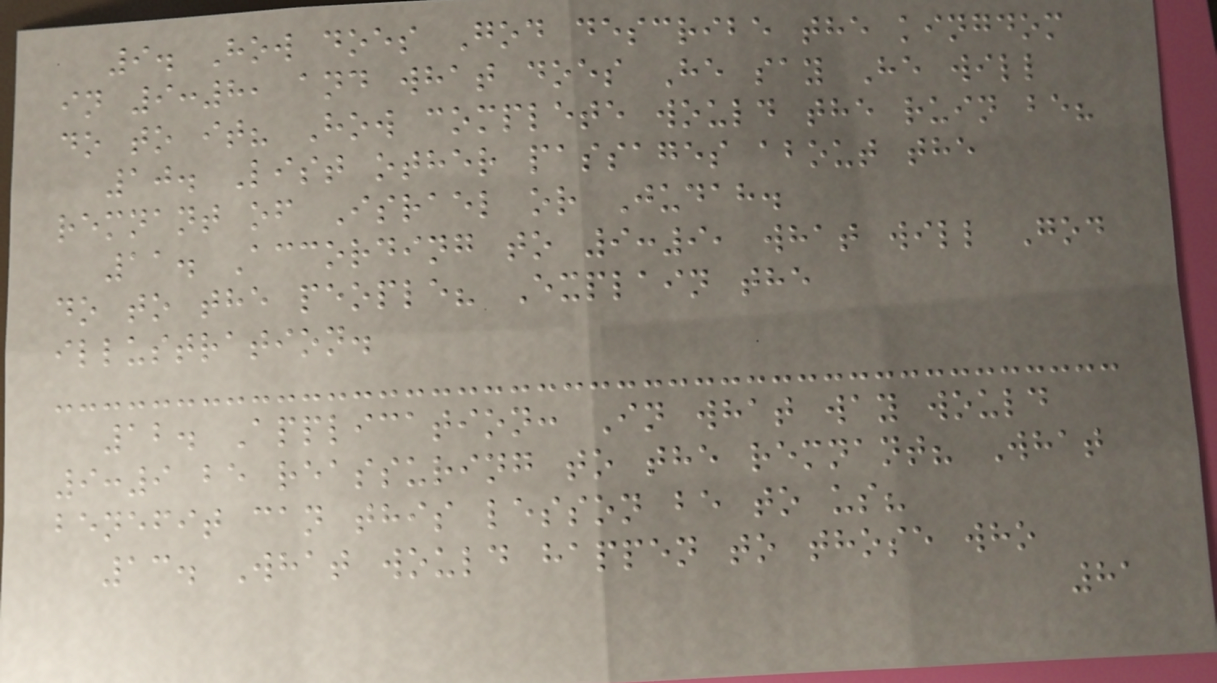9. How does God describe the kingdom
in 9:8, and what does He say He will
do to it? How complete would the ruin be?
10. List other passages about the
remnant of Israel or Judah.
11. According to 9:9, what will God
do to the people? Explain the
illustration.
12. Application: In what way would
9:9 be reassuring to the remnant? What
benefit can this lesson be to us?
13. What would happen to those who
81
